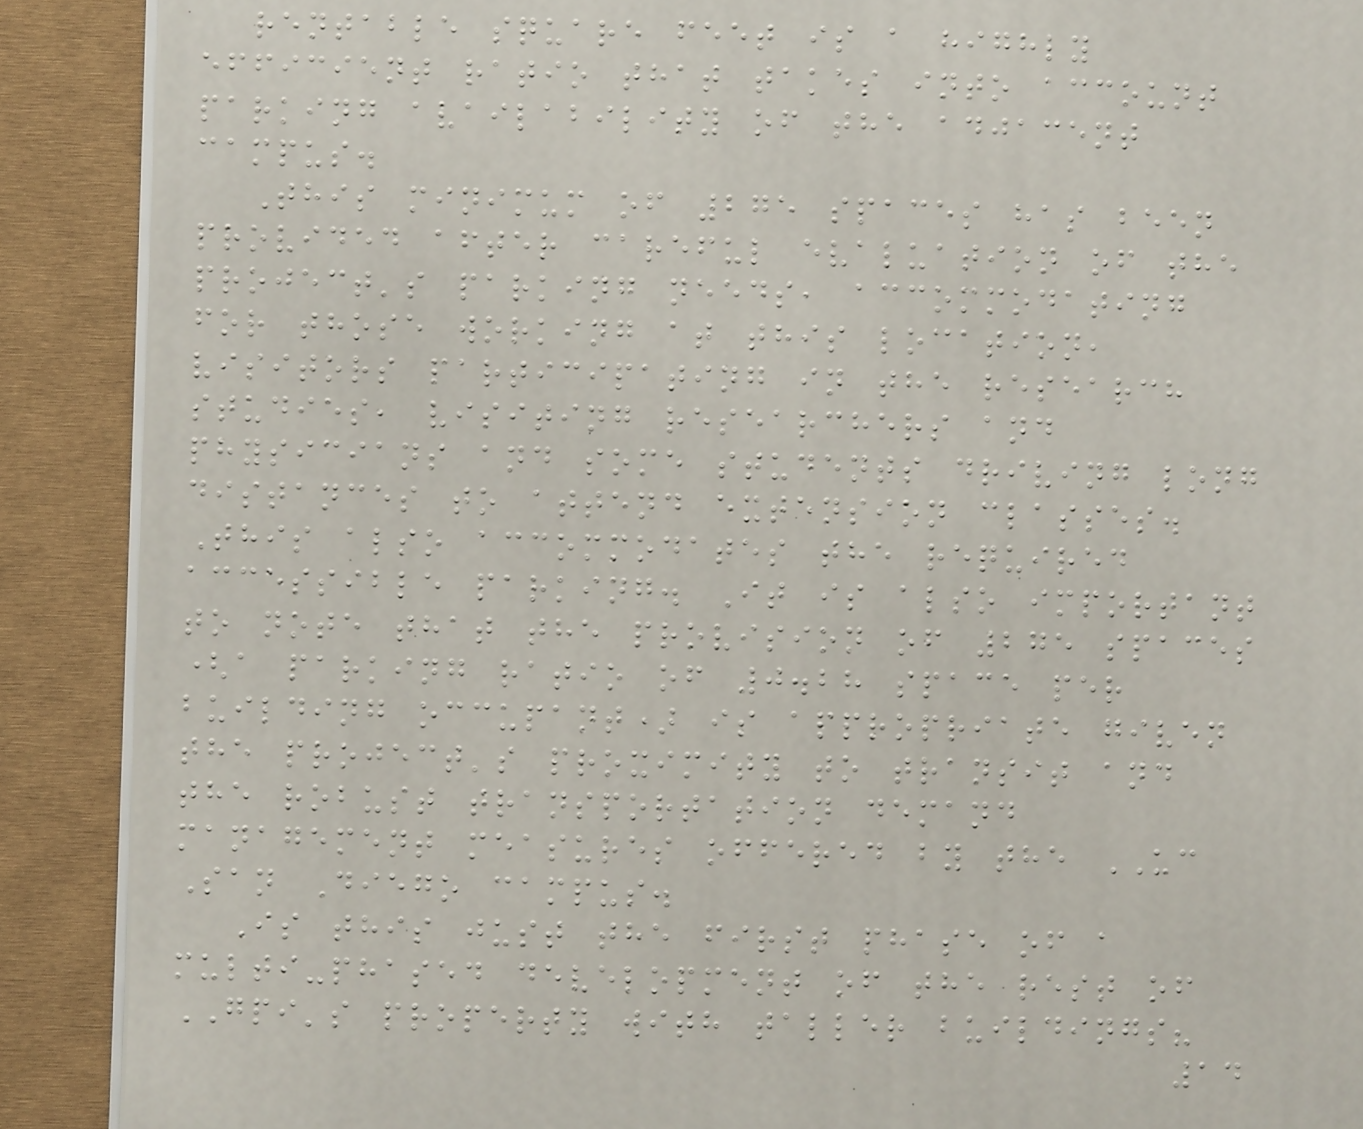rentable square feet is a highly
efficient ratio that takes into account
parking availability of the adjacent
campus.
This minimum of 275 spaces has been
provided after careful evaluation of the
project's parking needs, accommodating
for those working at this location,
visitors participating in the research
studies, visiting researchers and
physicians and some students driving long
distances to attend extension classes.
This also accommodates the required
accessible parking. It is also important
to note that the provision of 275 spaces
(a parking ratio of 0.28 space per
building occupant) is appropriate given
the project's proximity to transit and
the robust transportation demand
management measures offered by the UC
San Diego campus.
Is this just the first phase of a
multi-phased development of the rest of
GPI's property with taller buildings?
14
